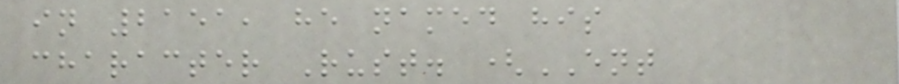in 2151, he named his
character Rust. (ENT
